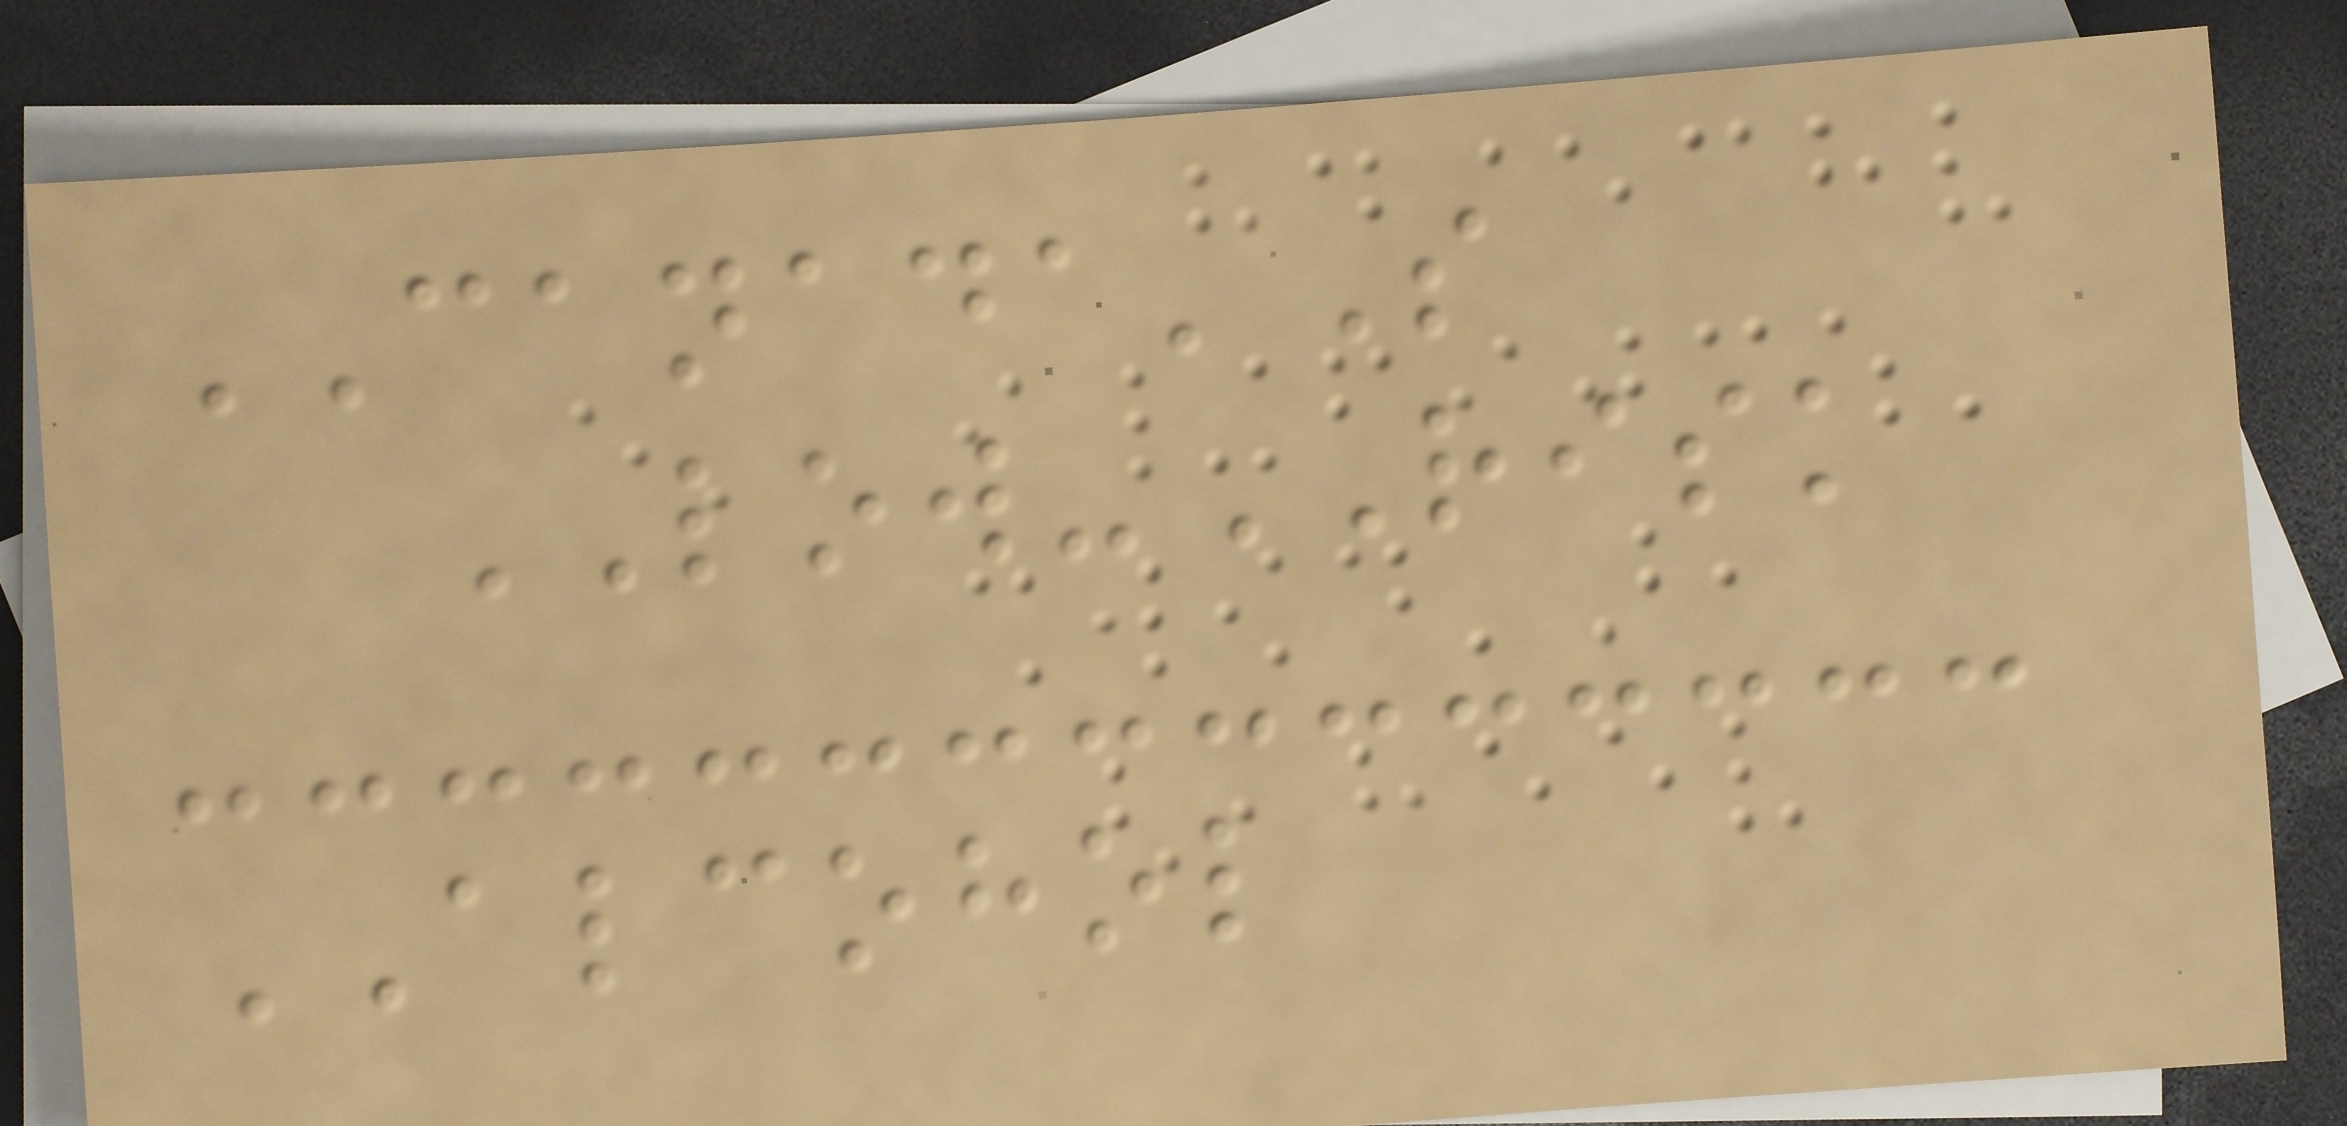CANADA'S
LOW-RISK
ALCOHOL
